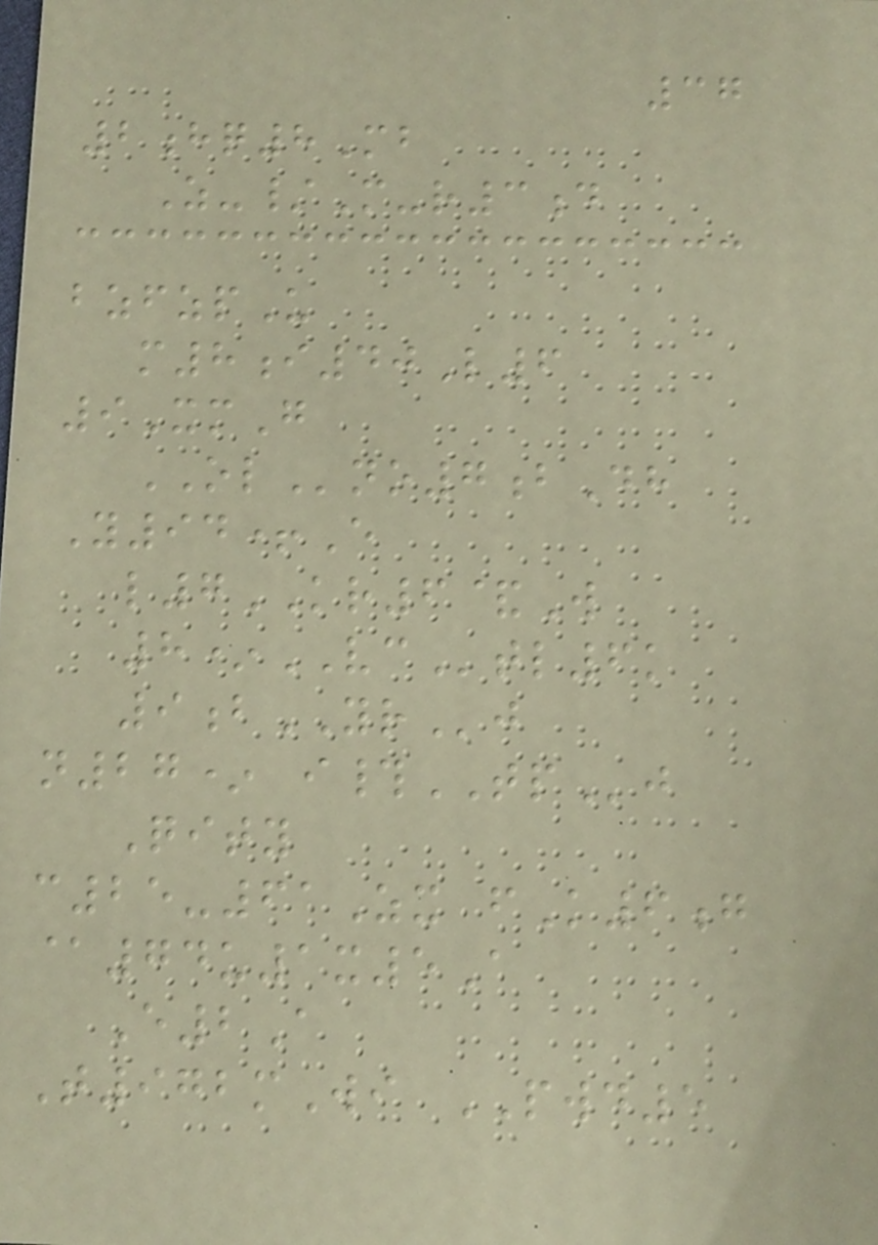37
2hq8Mb
Z-/M-r3d
bzfzpU
m8i40L6
9XmG
OLno7bDh
Y94+E
l7KR6&W
8*VCtl6k
9bYRj
n27* i#TPj
Qity
c25-61Zx fK6g
@74u1x5A
E2A
T972mWi PWD5
